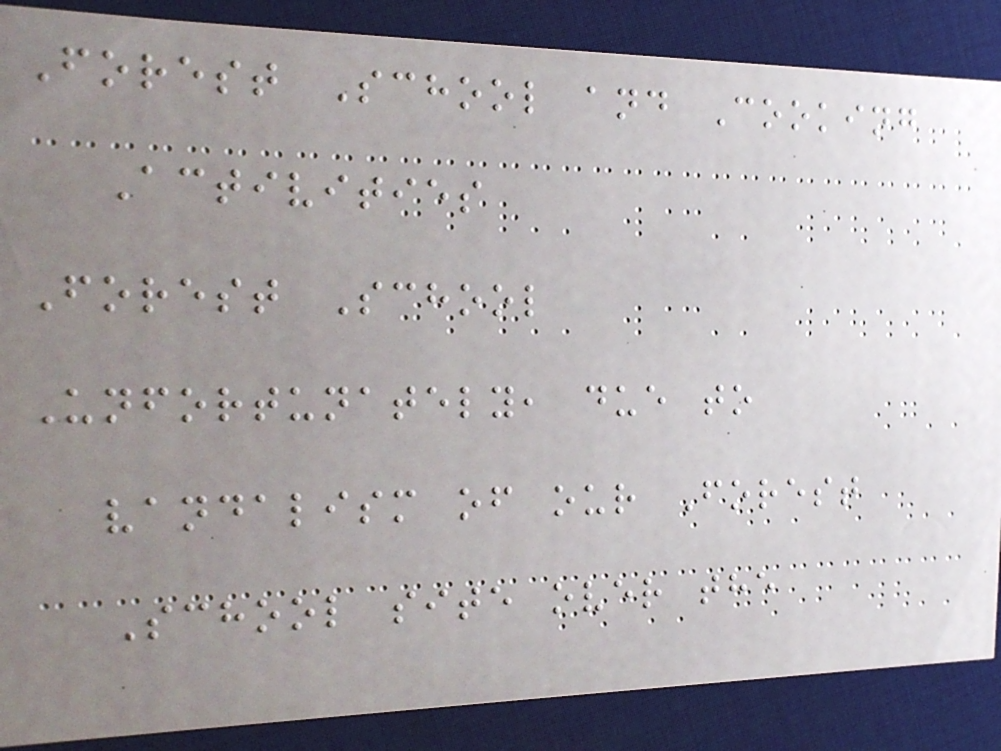Forest School and Cooking
Activities
Forest School
Unfortunately, due to
vandalism of our Forest
School site over the
